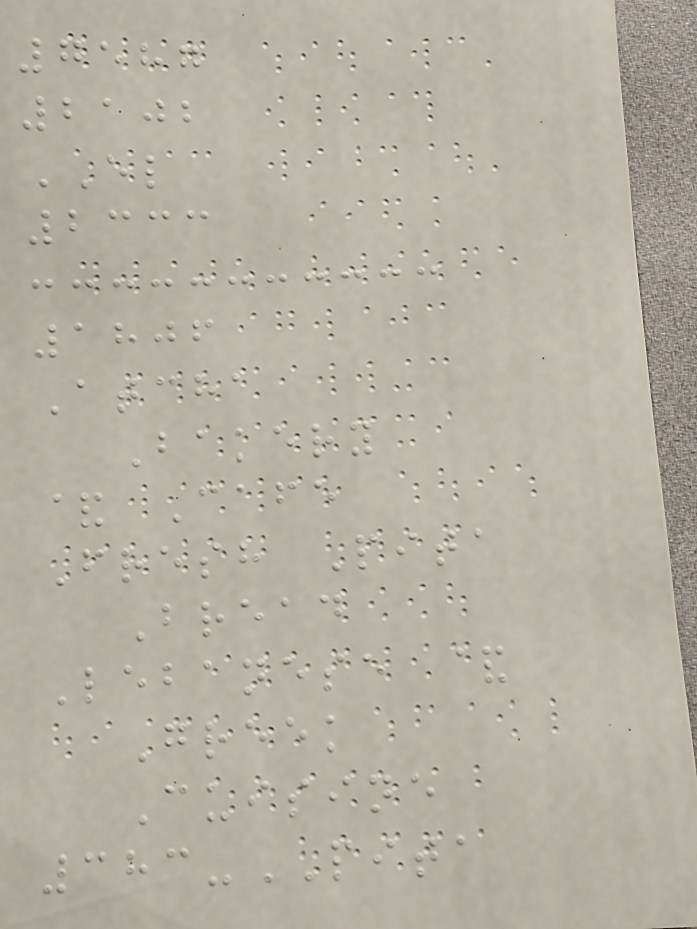7587
2102
EL
2333
1806
Atcha
Bakery
& Cafe
Fresh Pita
Bread
Lebanese &
Greek
Cuisine
383-PITA
